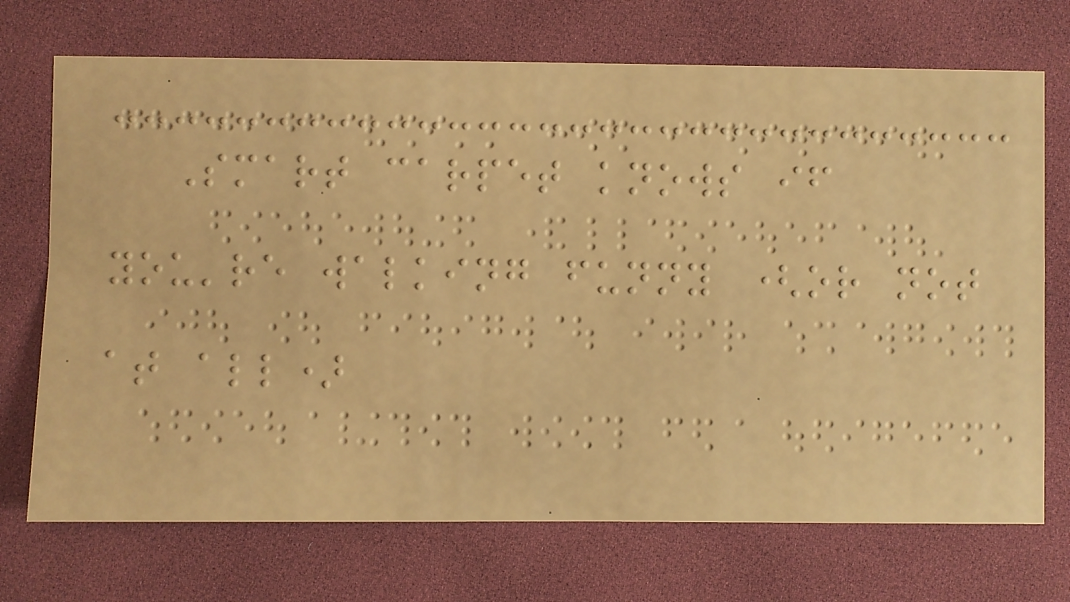Smart carpet knows if
you're walking funny (or not
at all)
